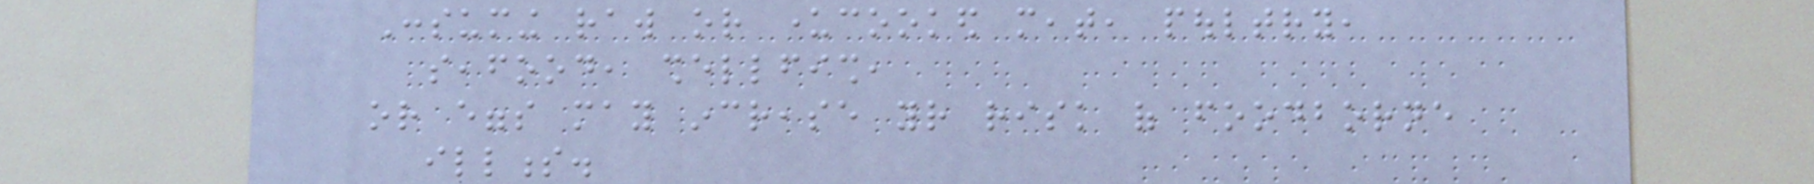Consuming raw or undercooked meat, poultry,
seafood, shellfish,
or eggs may increase your risk of foodborne
illness.
